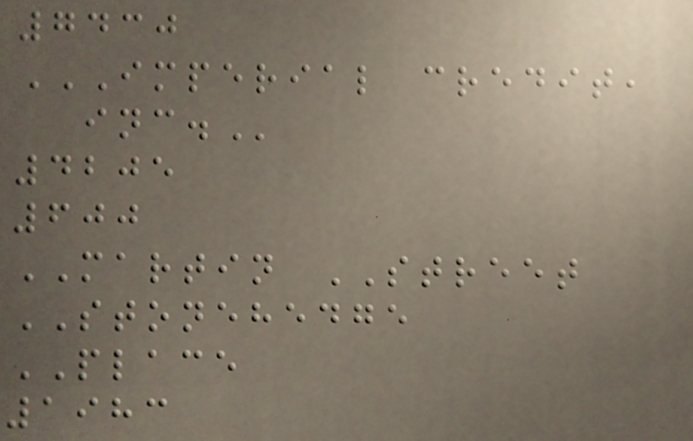7430
IMPERIAL CREDIT,
INC.
4205
600
MARTIN STREET
STONEHEDGE
PLACE
1983
